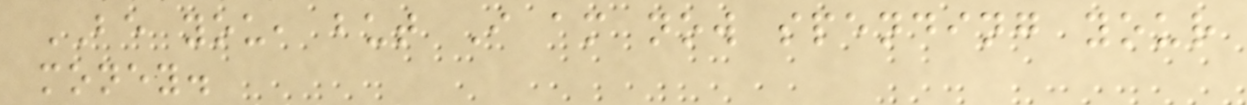BE you, but I am now spending your
money.
